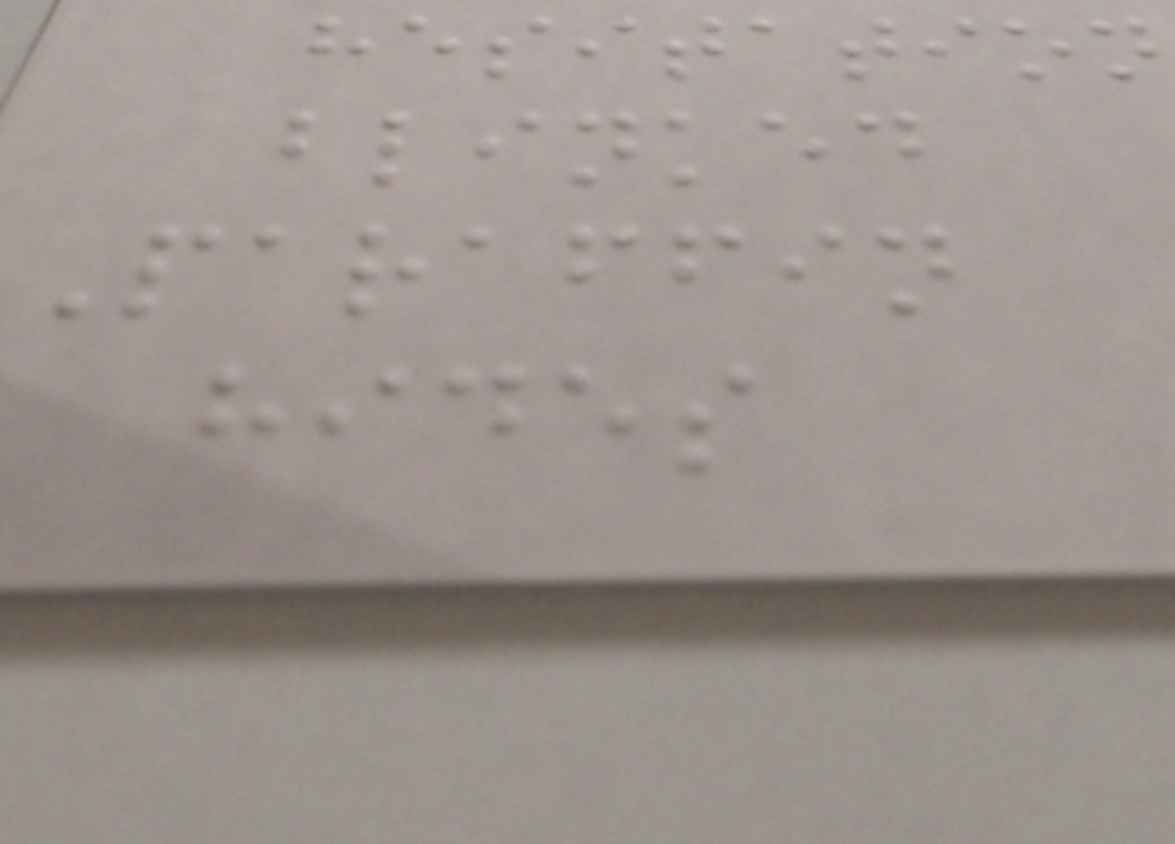hesitation
blinked
Paraffin
hides
